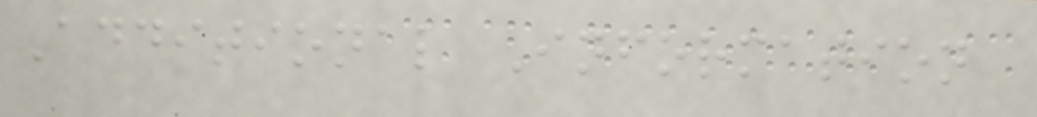Additional Information
